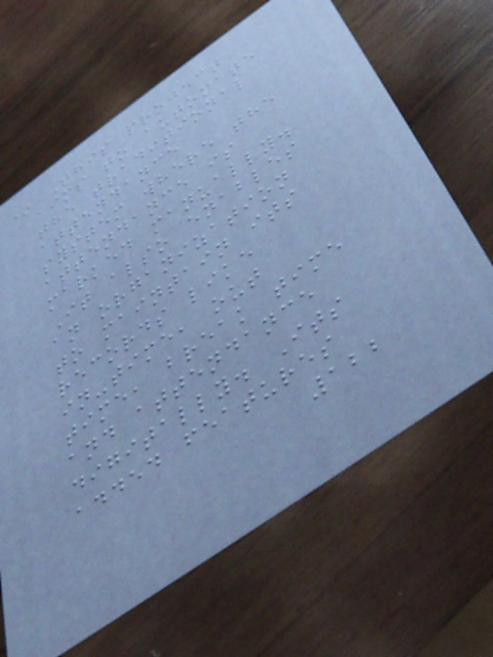* This project
aims to automate
the traditional
attendance
system where the
attendance is
marked manually.
It also enables
an organization
to maintain its
records like
in-time, out
time, break time
and attendance
digitally. Its
added features
122
